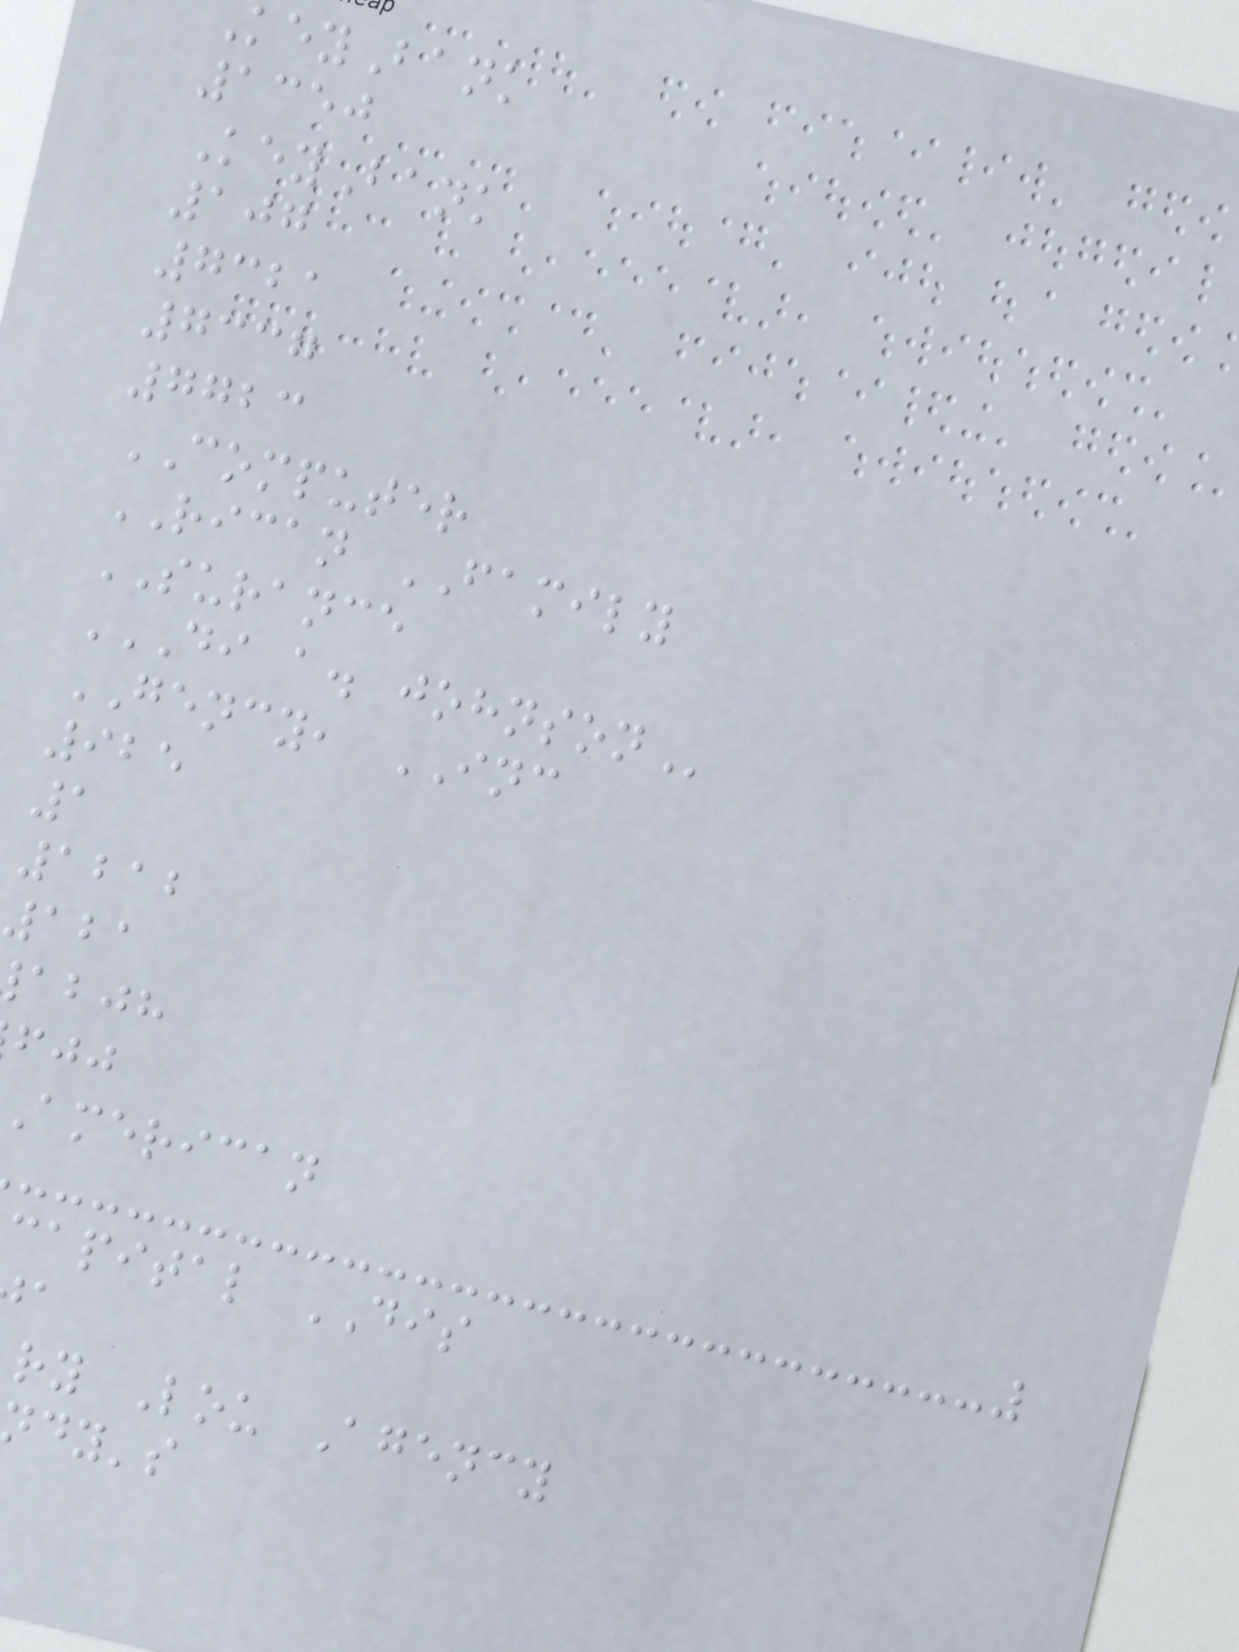eyBank
1350
KeyBank
107
7321
7337
7723
COMPUTER
RICAN FAMILY
SURANCE
DI A. JOHNSON
GENCY, INC
925
1
1212
121
abjh
american
capital DIS
ry Lou Agency
dy's
